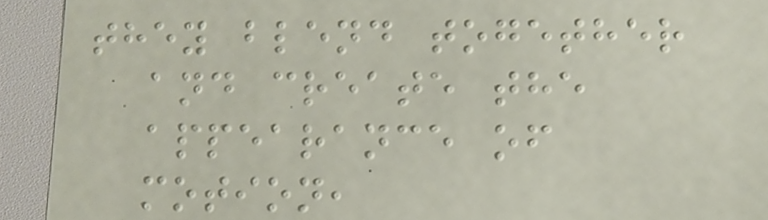they blend together
and create the
appearance of
motion,
